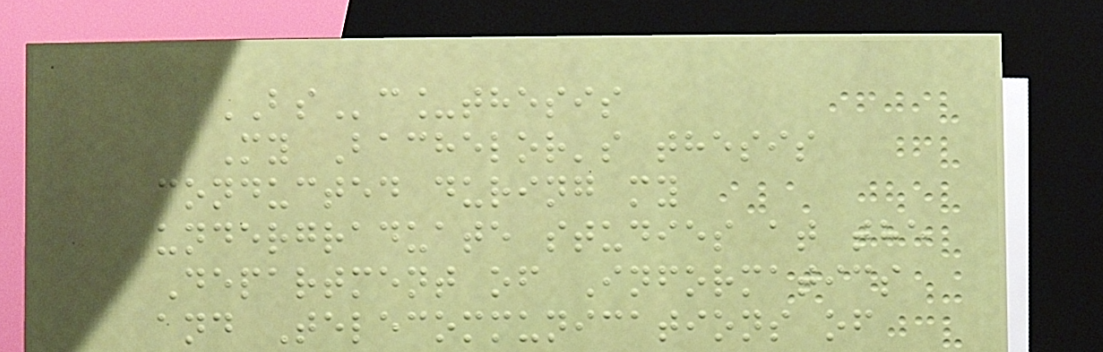BSc_thesis
My Bachelor's thesis
conducted during my
undergraduate studies at the
Department of Informatics
and Telecommunications of
